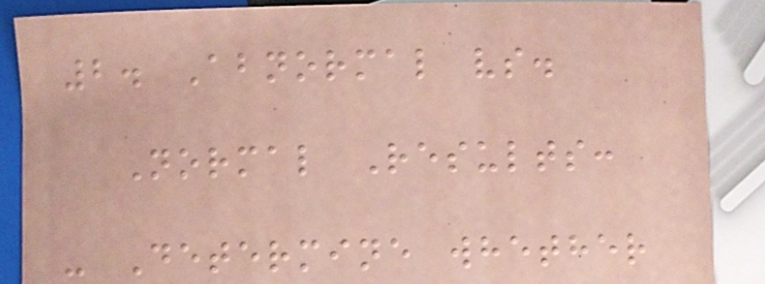2. Abnormal vs.
Normal Results:
- Determine whether
